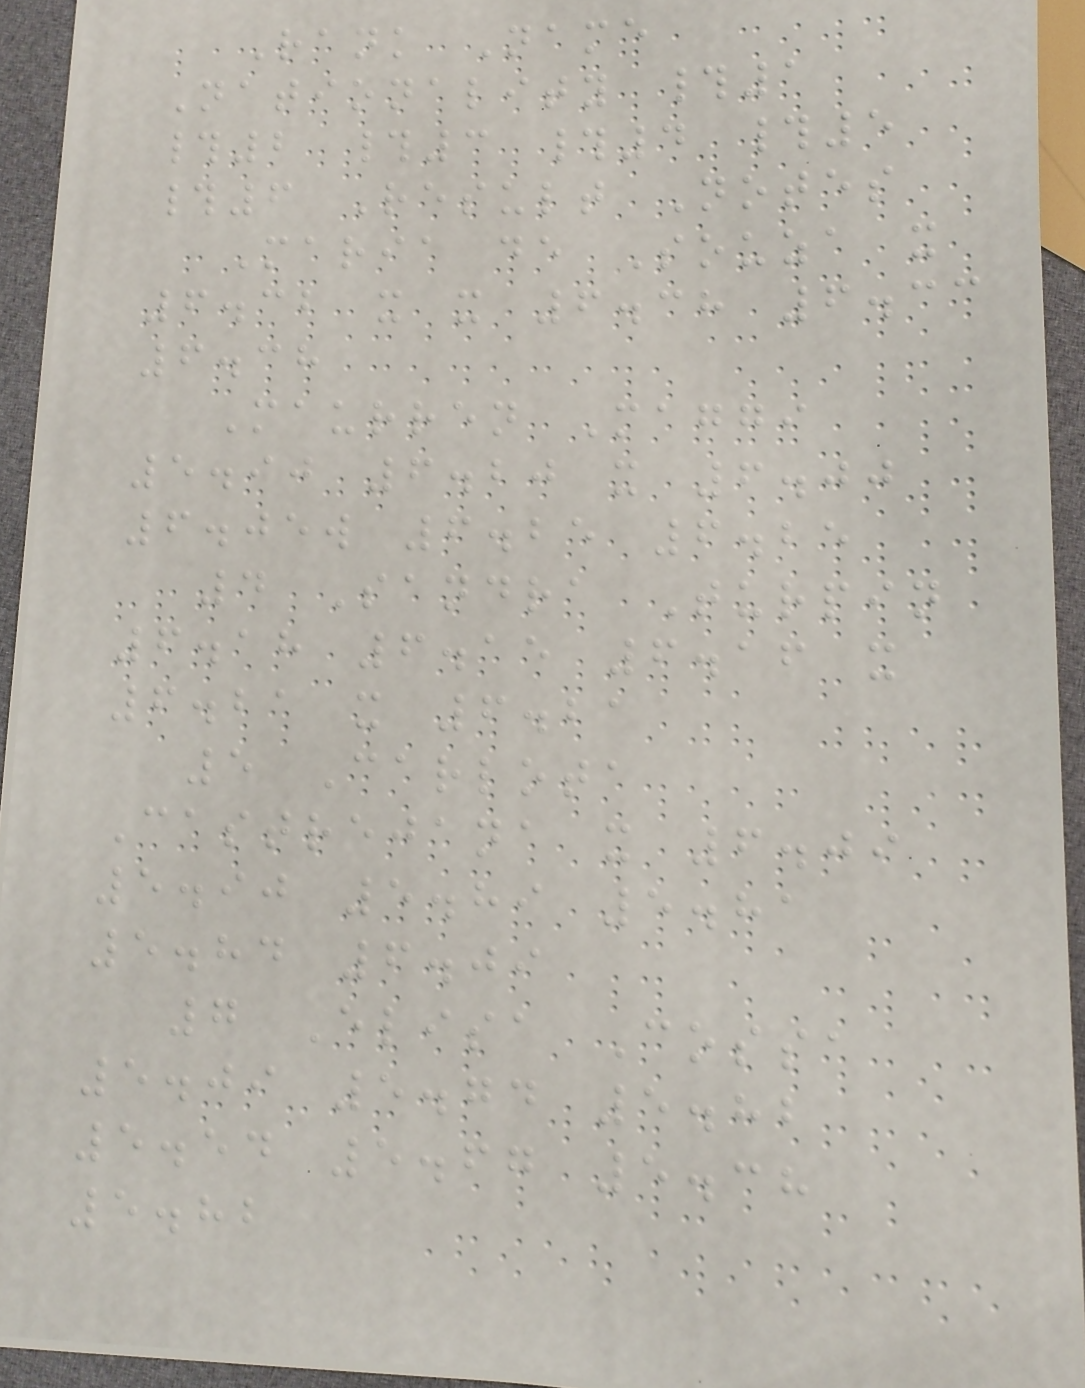Rank Name
Nationality #1
#2 #3 #4 #5
#6 Result Notes
Maria de Souza x
6.32 x x 6.38 6.33
6.38
Maurren Maggi
5.90 6.20 x 6.00
6.05w 6.25 6.25
4 Sandra Turpin
6.18 6.15 6.16 x
6.21 x 6.21
5 Carlota
Castrejana x 6.09
5.90 5.89 5.81
5.84 6.09
7 Elisa Cossa
5.09 5.74 5.82
5.54 5.67 5.38
5.82
